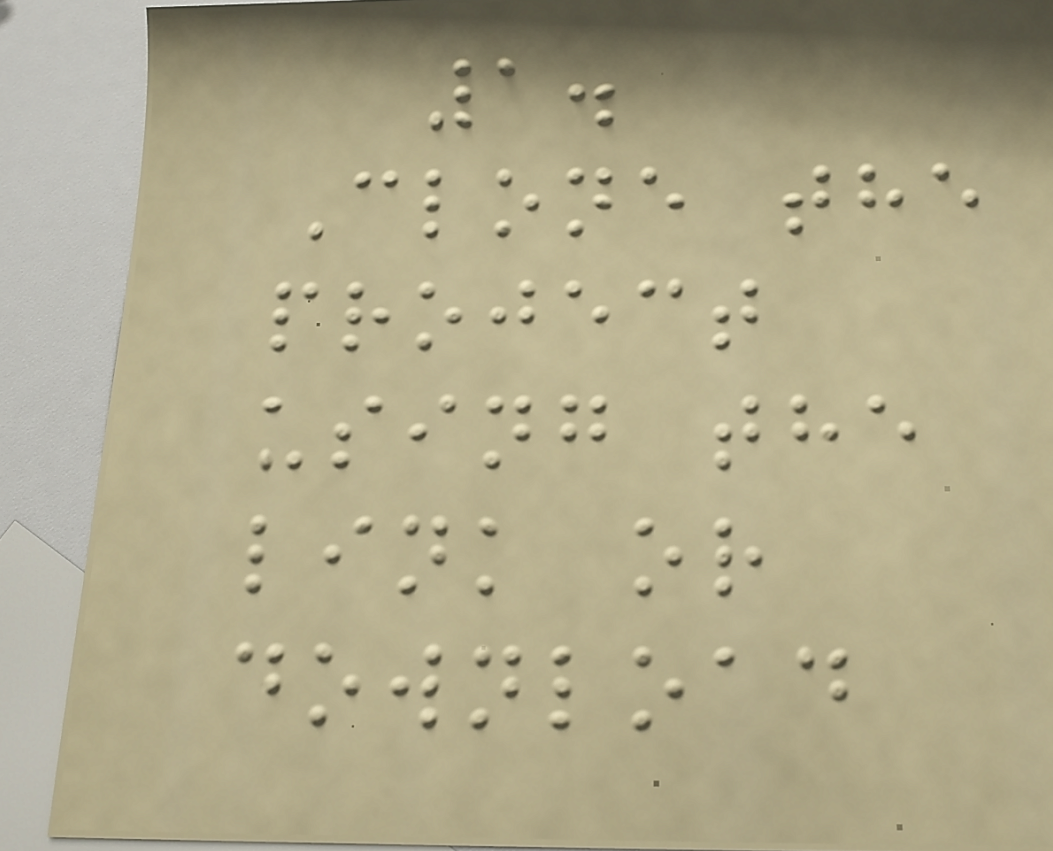1.
Clone the
project
using the
link or
download
